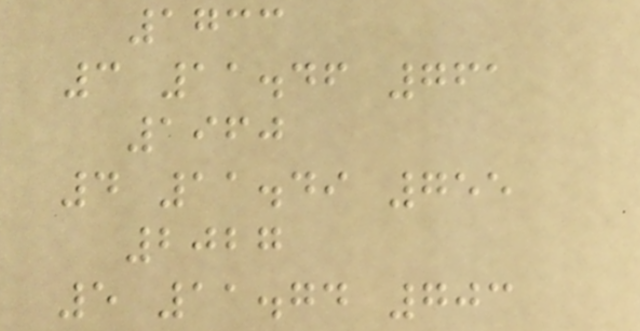1733
3 11.46 761
1960
4 11.49 755
2027
5 11.74 703
